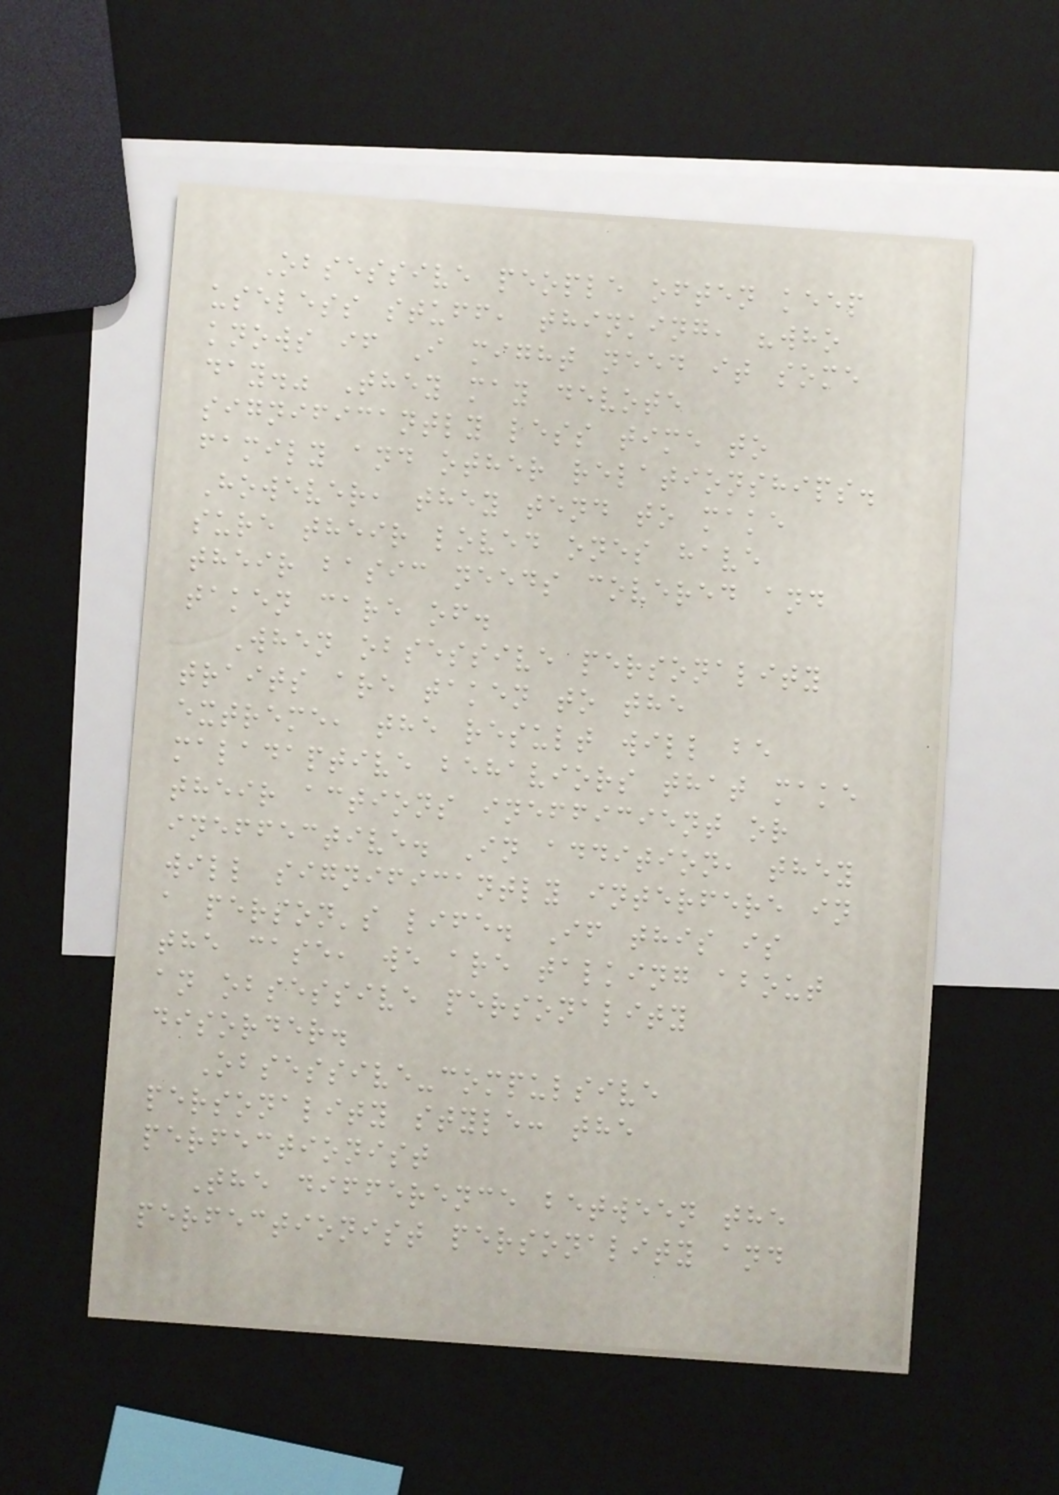Obsessive people often keep
useless stuff, thinking, "who
knows if I might need it some
day." They may devote
significantly less time to
family and other relationships.
However, they tend to make
sure their loved ones have
their basic needs covered and
taken care of.
When obsessive personality
traits are taken to the
extreme, the result will be
maladaptive behaviors that make
their actions inefficient or
ineffective. In addition, they
will significantly interfere in
a person's life. If this is
the case, we are talking about
an obsessive personality
disorder.
Obsessive-compulsive
personality style: the
perfectionist
The difference between the
perfectionist personality and
